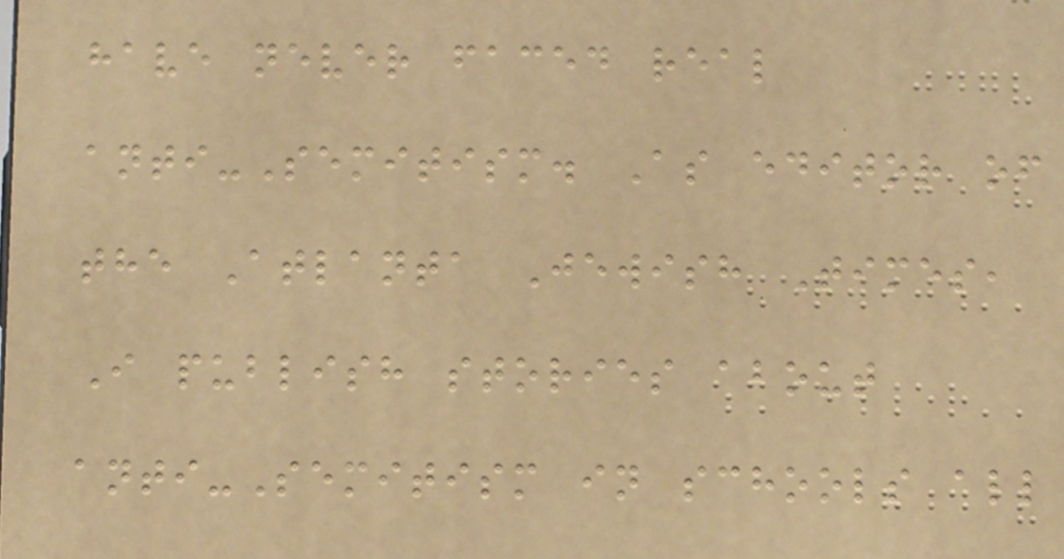have never faced real
anti-Semitism. As editor of
the Atlanta Jewish Times,
I publish stories about
anti-Semitism in schools all
